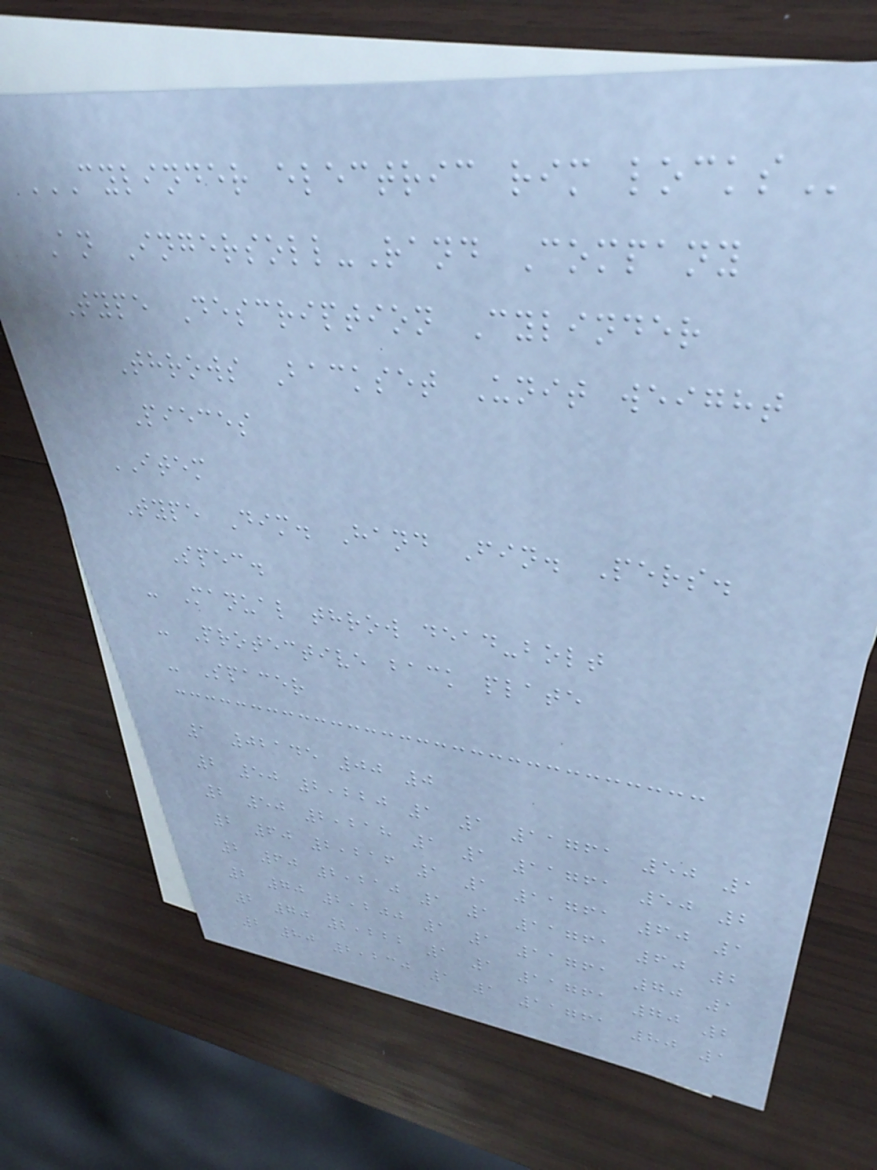CYLINDER ELECTRIC RIM LOCKS
An Ingersoll-Rand Company
Type Description Cylinder
Throws Backset Unit weight
Pieces
ITEM
Type Dim. Hand Fin. Pers.
Spec.
- Manual throw dead-bolt
- Protective back plate
- Spacer
1 02145 00 0
2 50 2,220 1 1 11761 50 1
2 50 2,218 1 1 11761 50 2
2 60 2,216 1 1 11761 60 1
2 60 2,210 1 1 11761 60 2
2 70 2,200 1 1 11761 70 1
2 70 2,222 1 1 11761 70 2
2 80 2,230 1 1 11761 80 1
